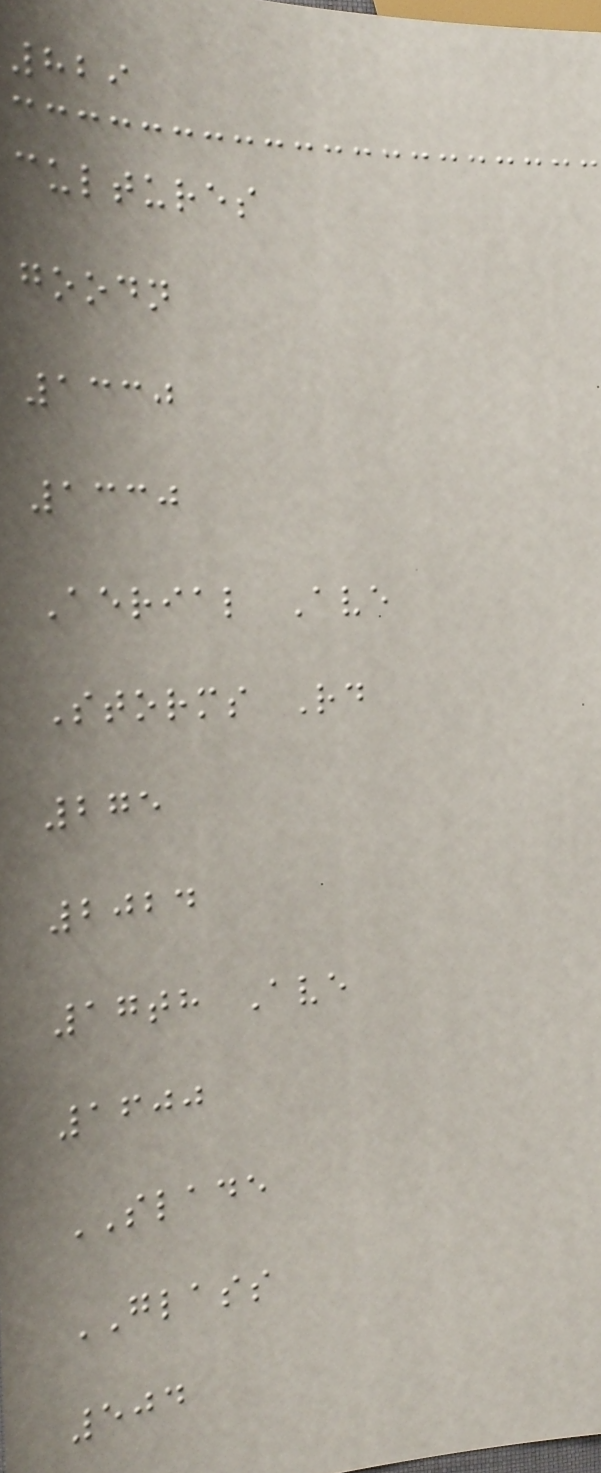829
cultures
goodn
1330
1330
Aerial Ave
Storms Rd
275
2024
17th Ave
1600
SLADE
GLASS
504
